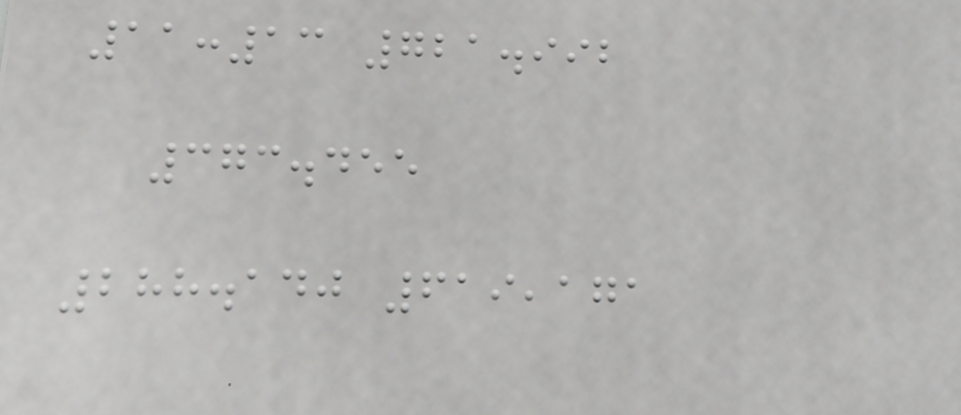11:13 721.992
373.455
288.140 619,171
